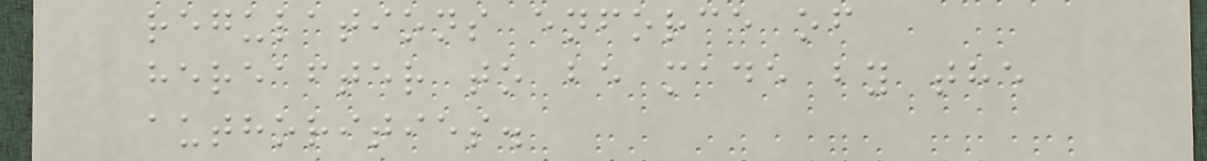regulations enforce of
hereafter to be made by the
authorities.
